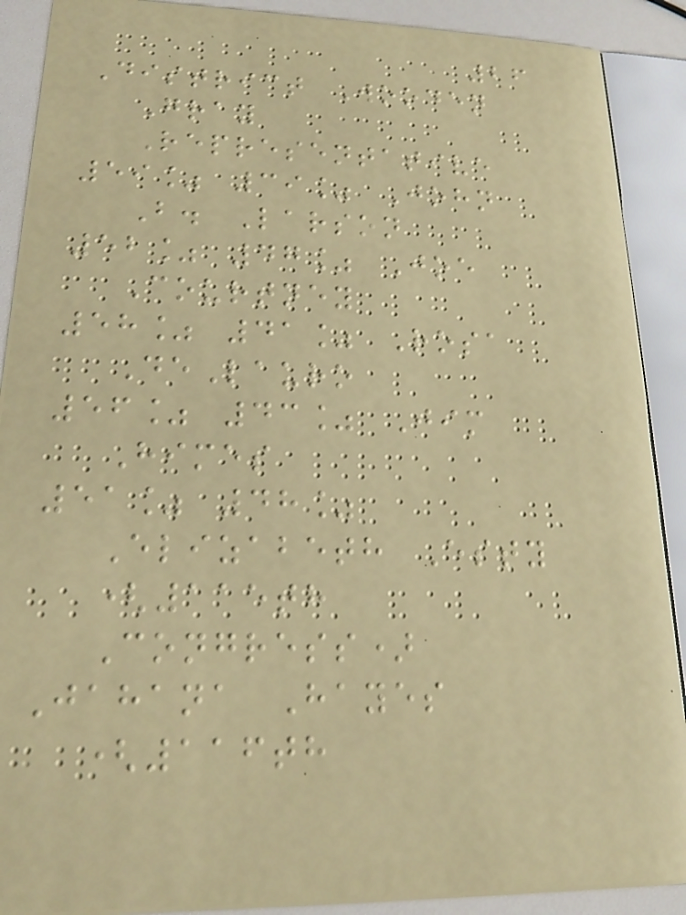26
District Wooden
Gray
Representative
59% 39% John
B. Larson
52% 47% Joe
Courtney
58% 41% Rosa
DeLauro
56% 43% Jim
Himes
51% 48%
Elizabeth Esty
(115th
Congress)
Jahana Hayes
(116th
